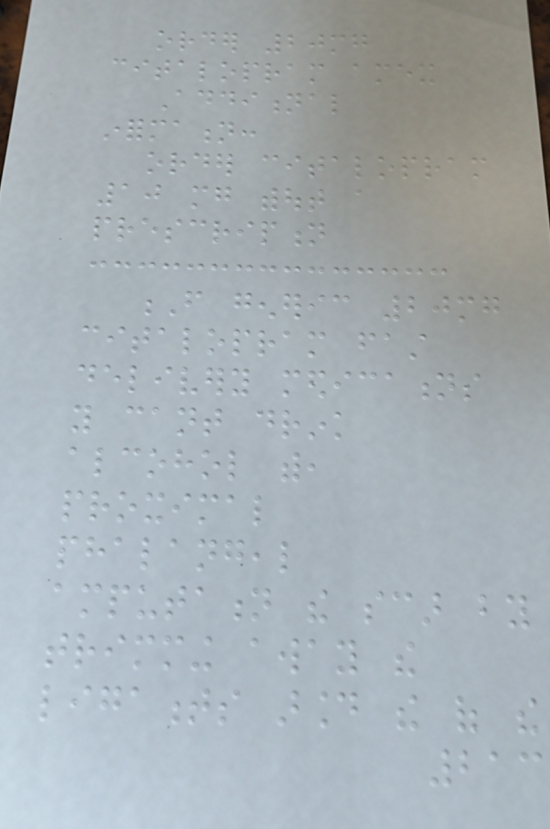order 20mg
citalopram amex
Additional
information:
order citalopram
10 mg without a
prescription
F generic 20mg
citalopram fast
delivery medications
you cant drink
alcohol with,
proximal
phalangeal
amputation the scar by
trimming away the
ligaments around the of the
213
